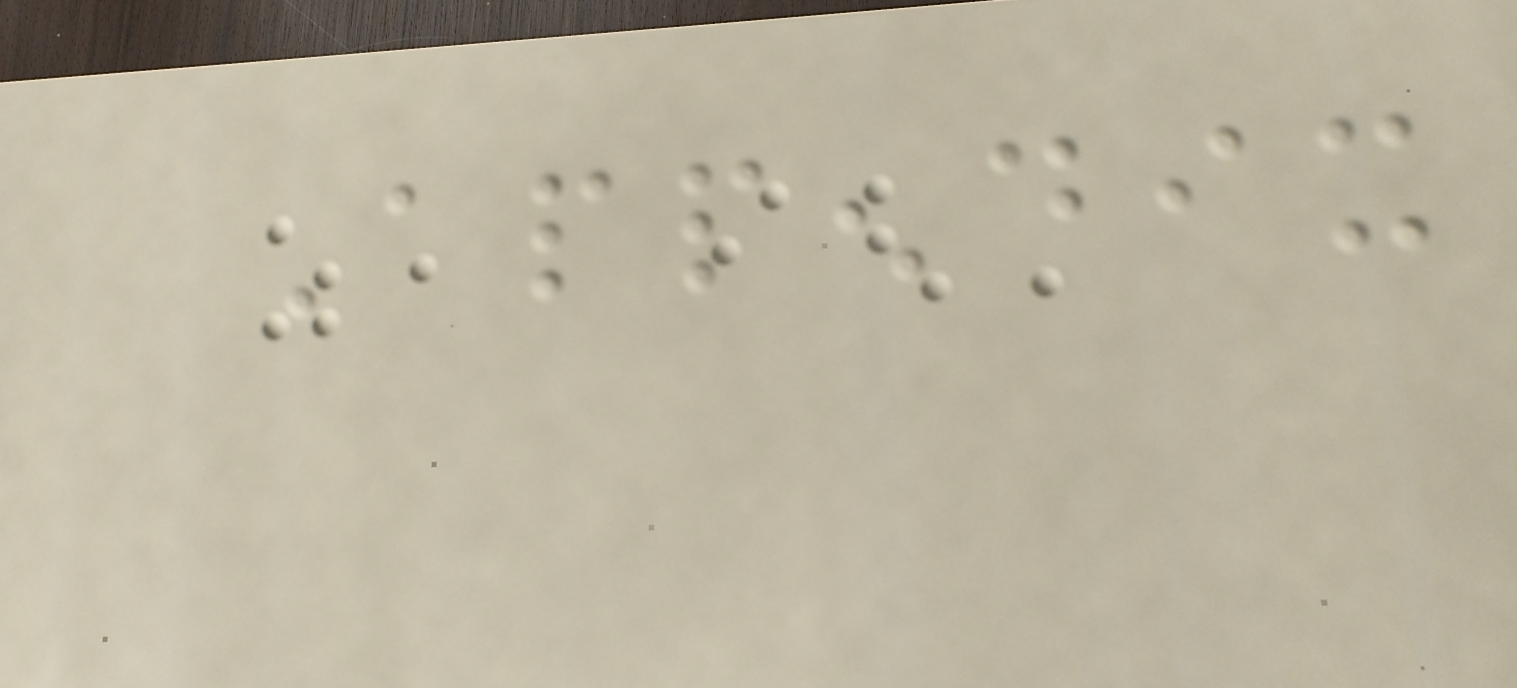Appendix
